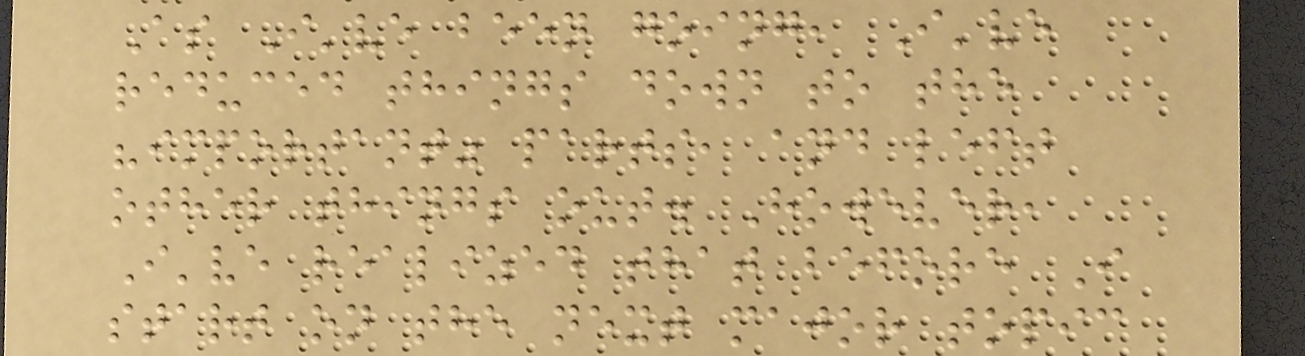As I've been going, I've
reduced things down to the
"important" parts, and left
other things out. However,
I've realized that before I
start on the next major topic
